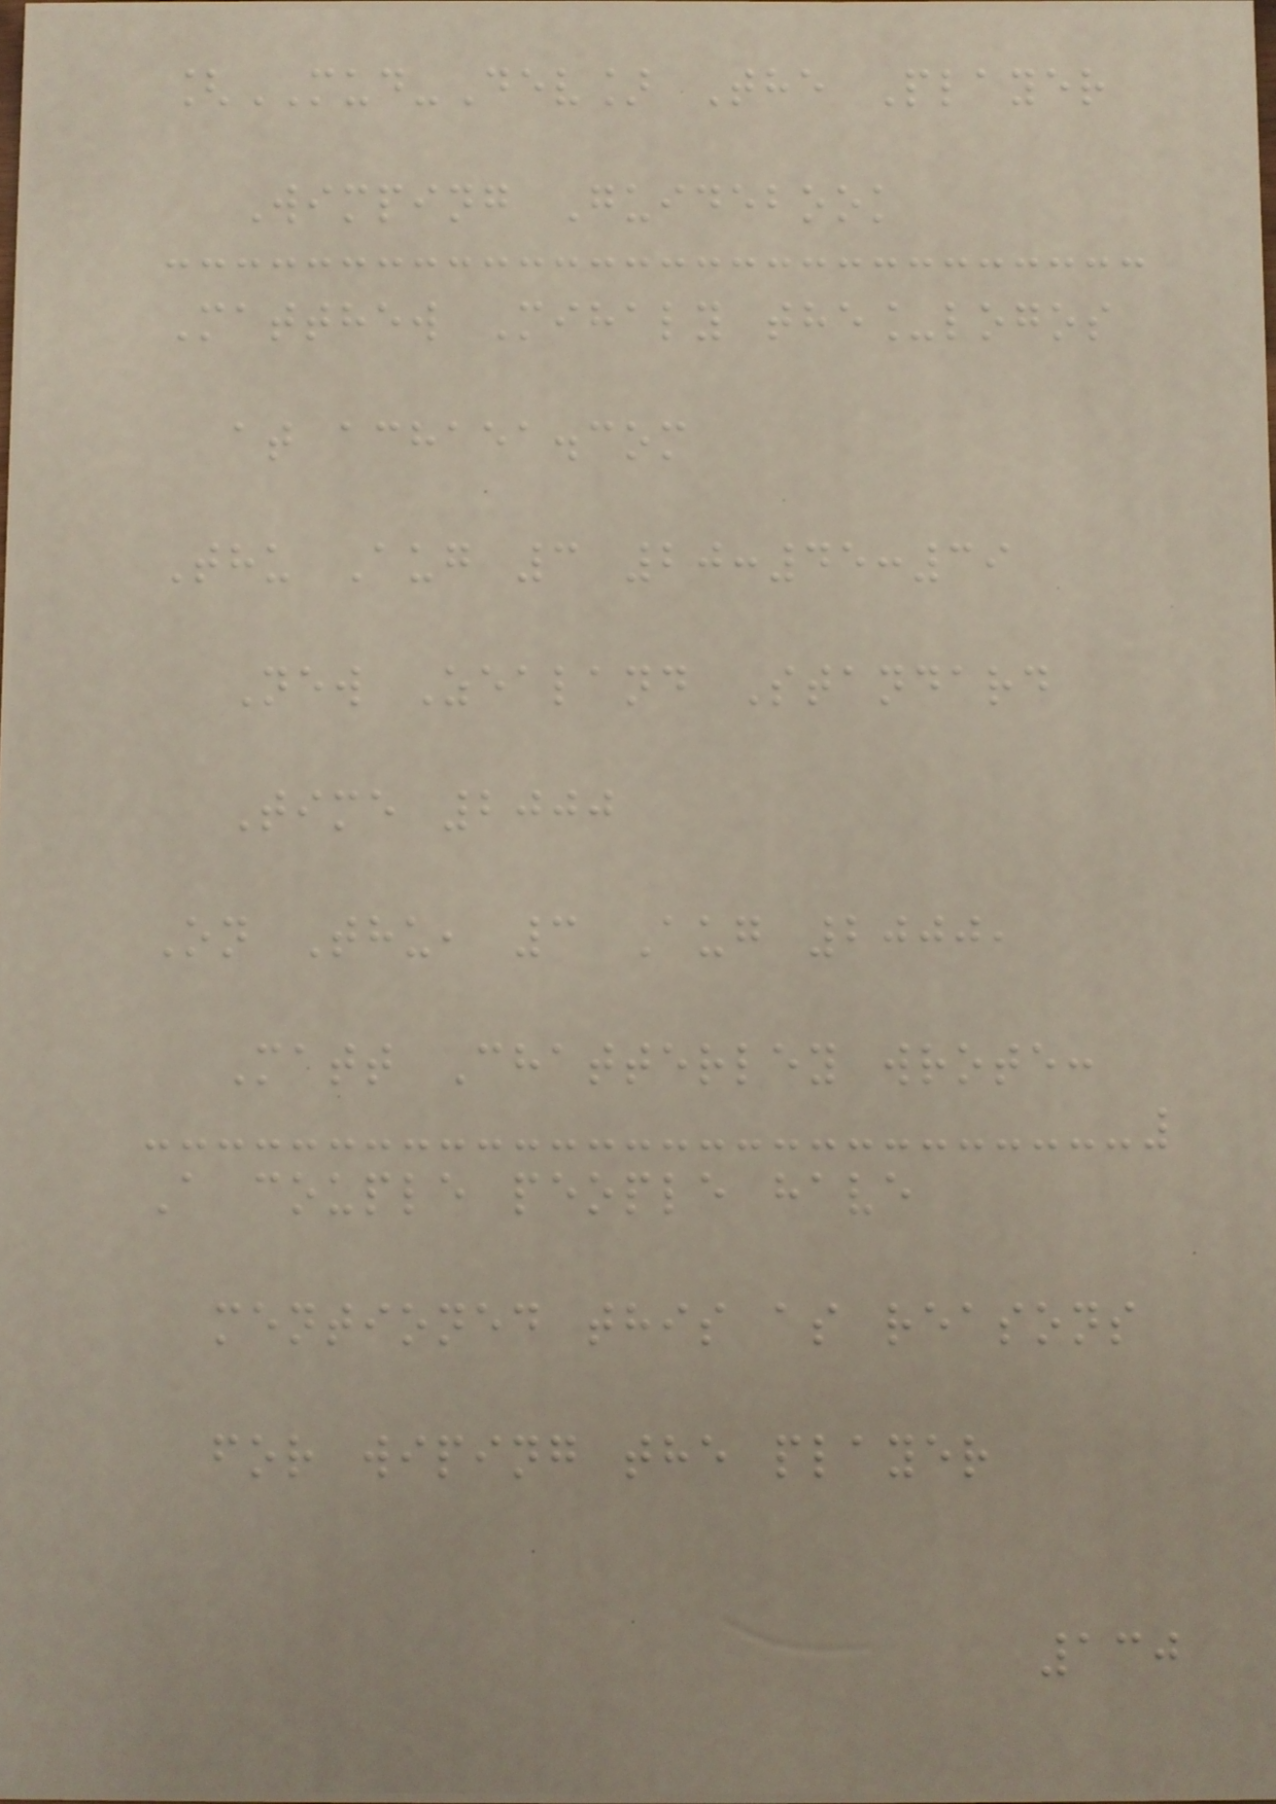[MUD-Dev] The Player
Wimping Guidebook
Matthew Mihaly the_logos
at achaea.com
Thu Aug 3 20:45:39
New Zealand Standard
Time 2000
On Thu, 3 Aug 2000,
Matt Chatterley wrote:
A couple people have
mentioned this as reasons
for wiping the player
130
